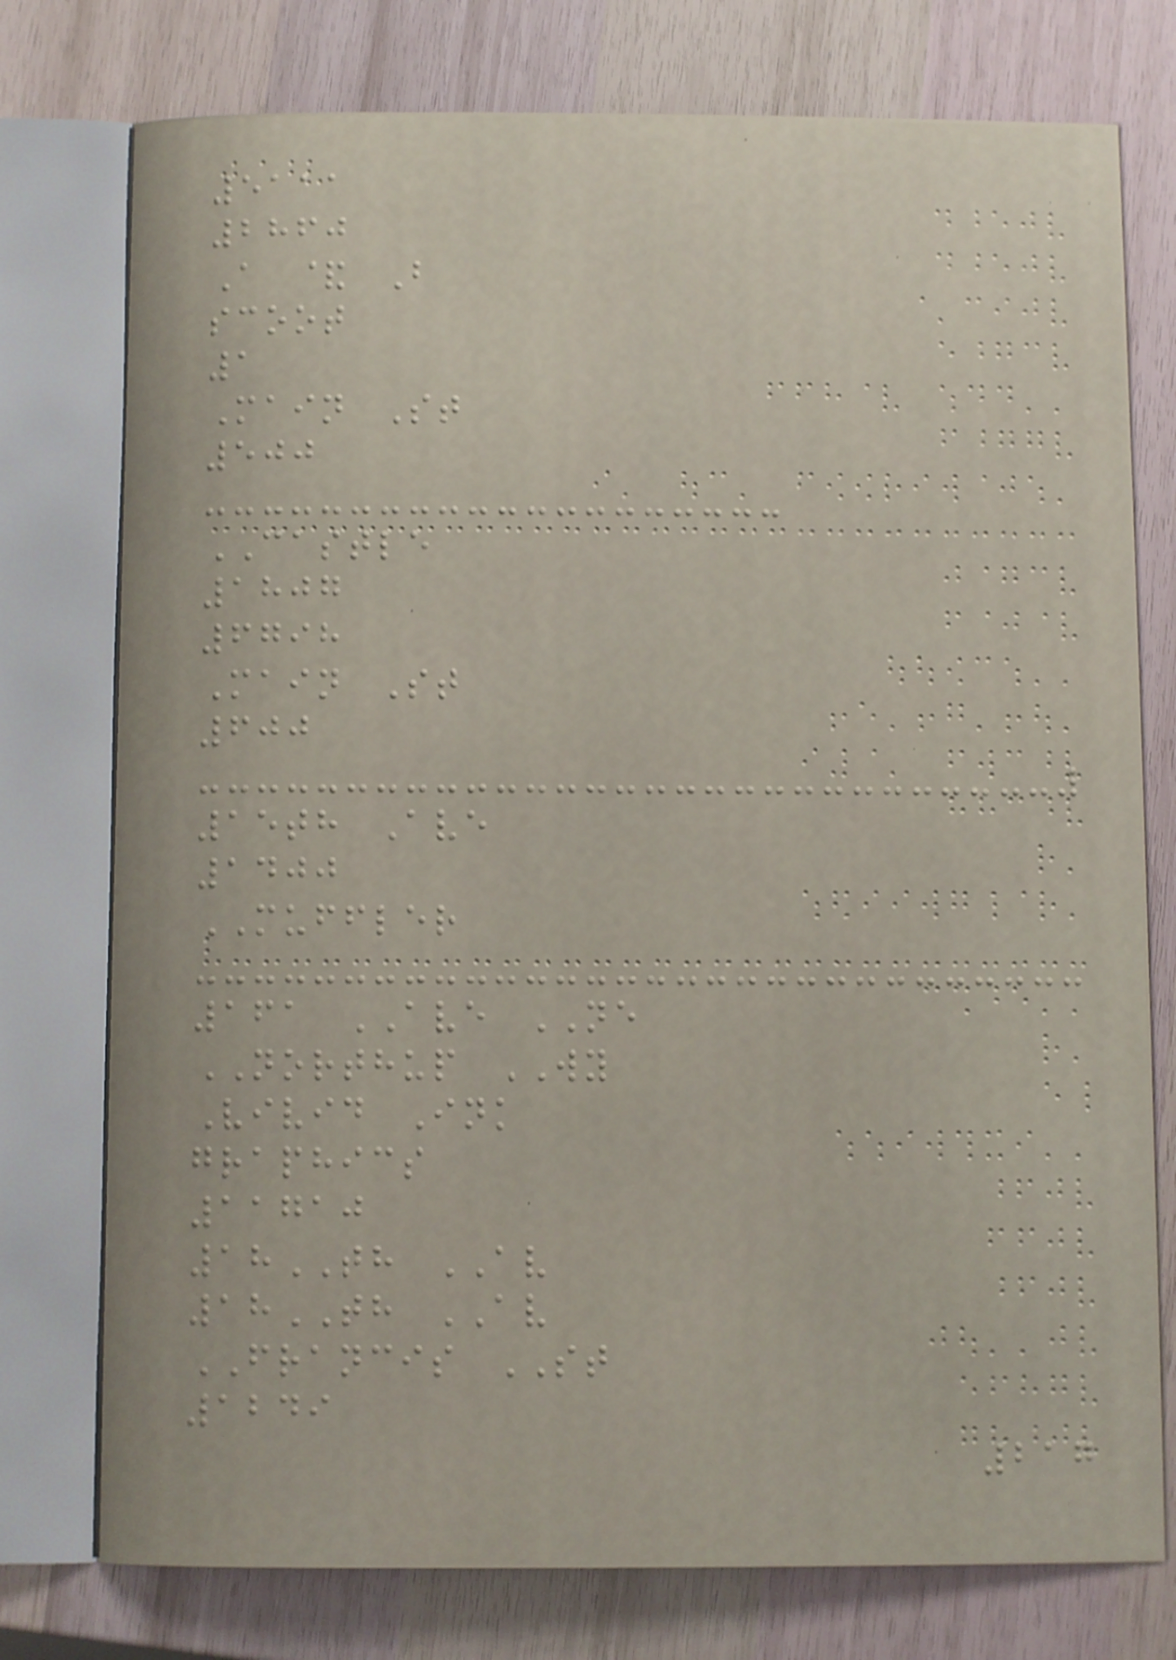5111
2860
A & B
scoot
1
Main St
500
CASTLE
1807
6798
Main St
600
15th Ave
1400
MUFFLER
161 AVE NE
NORTHUP WY
Vivid Ink
graphics
11710
18TH AV
18TH AV
FRANCIS ST
1249
217
